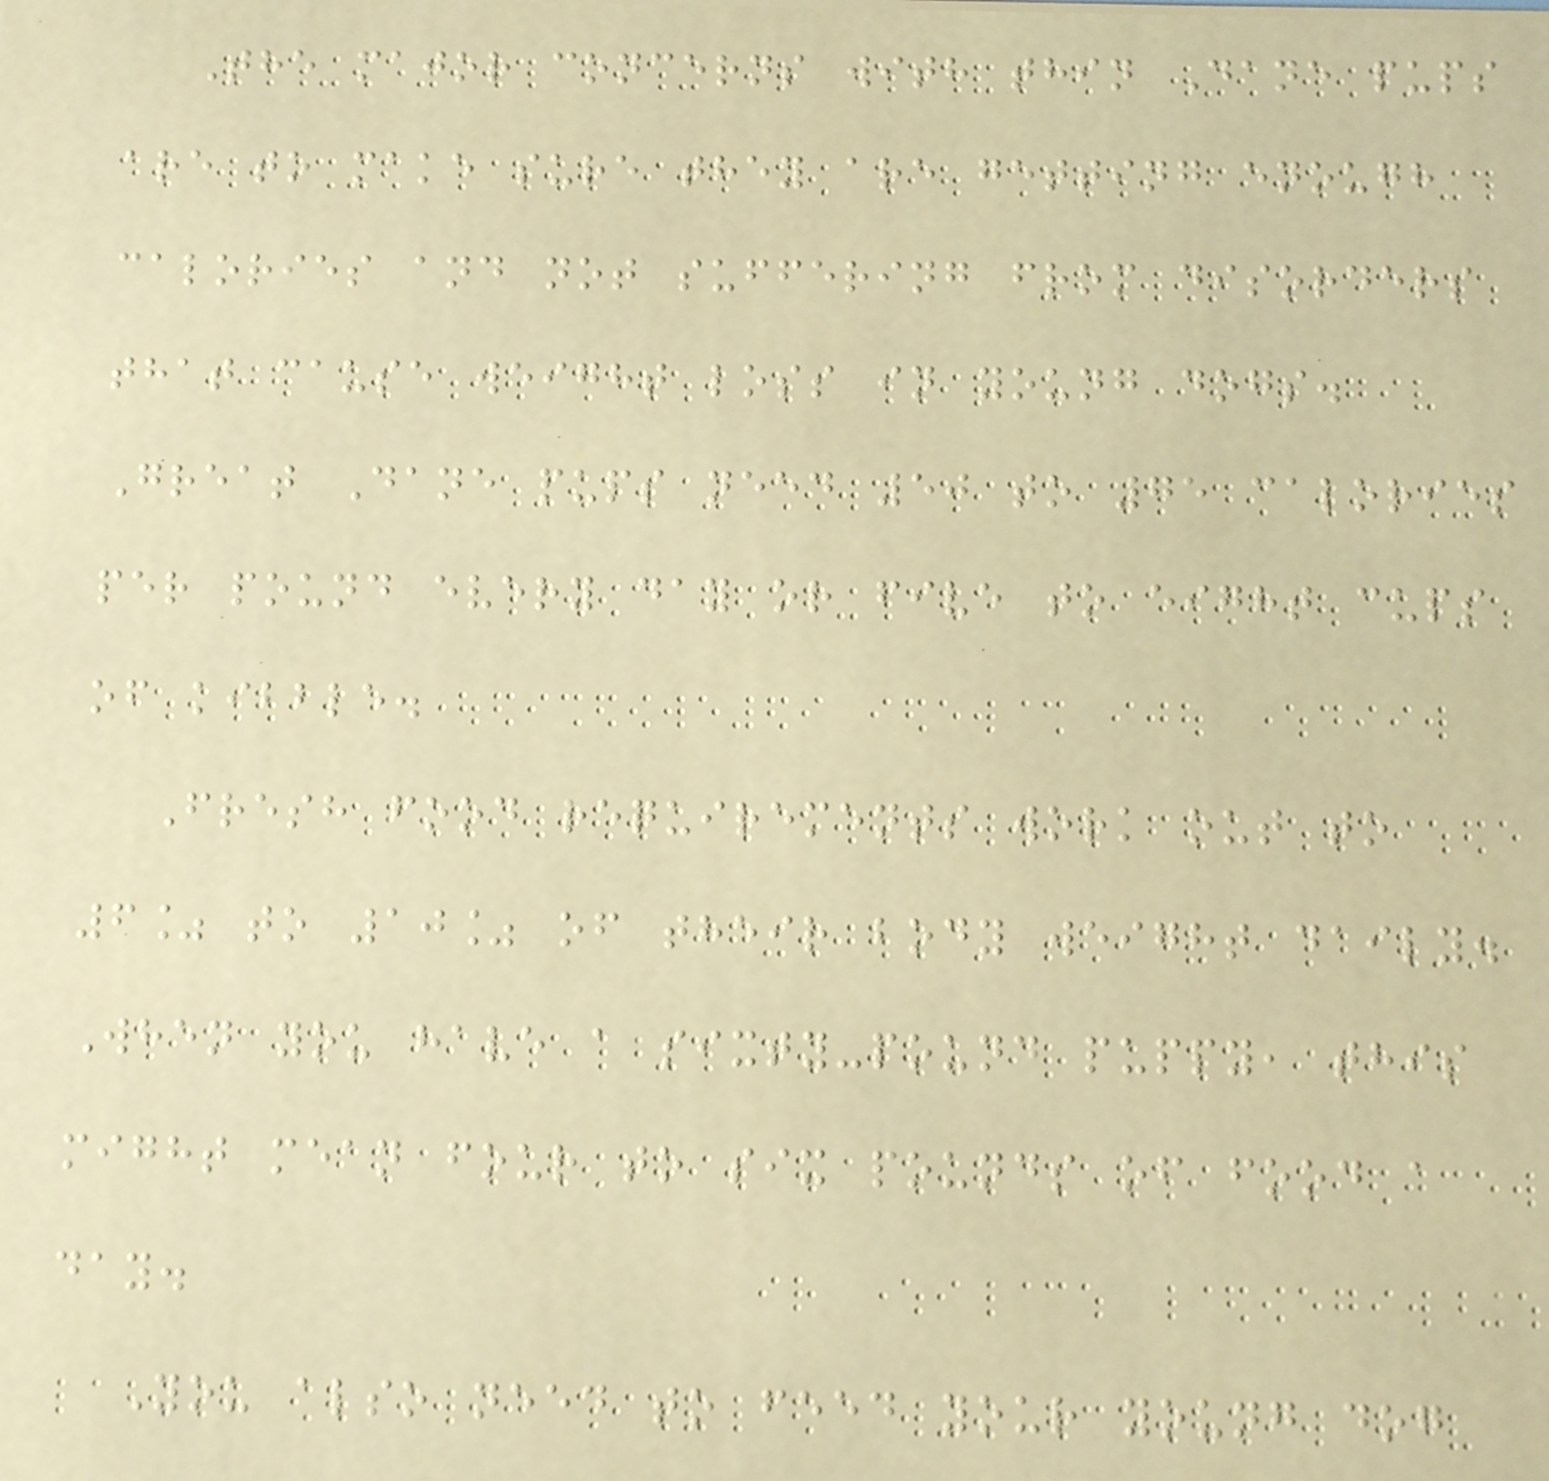The major concerns with thin Dane pups
are to make sure they are getting enough
calories and not suffering from disorders
that cause weight loss in young dogs.
Great Dane pups need 50 to 75 calories
per pound every day or five to eight cups
of kibble.
Fresh food requirements work out to
6% to 10% of their body weight daily.
When you have a sixty-pound puppy, this
might mean four to six pounds of food a
day.
You also need to feed your young dog
